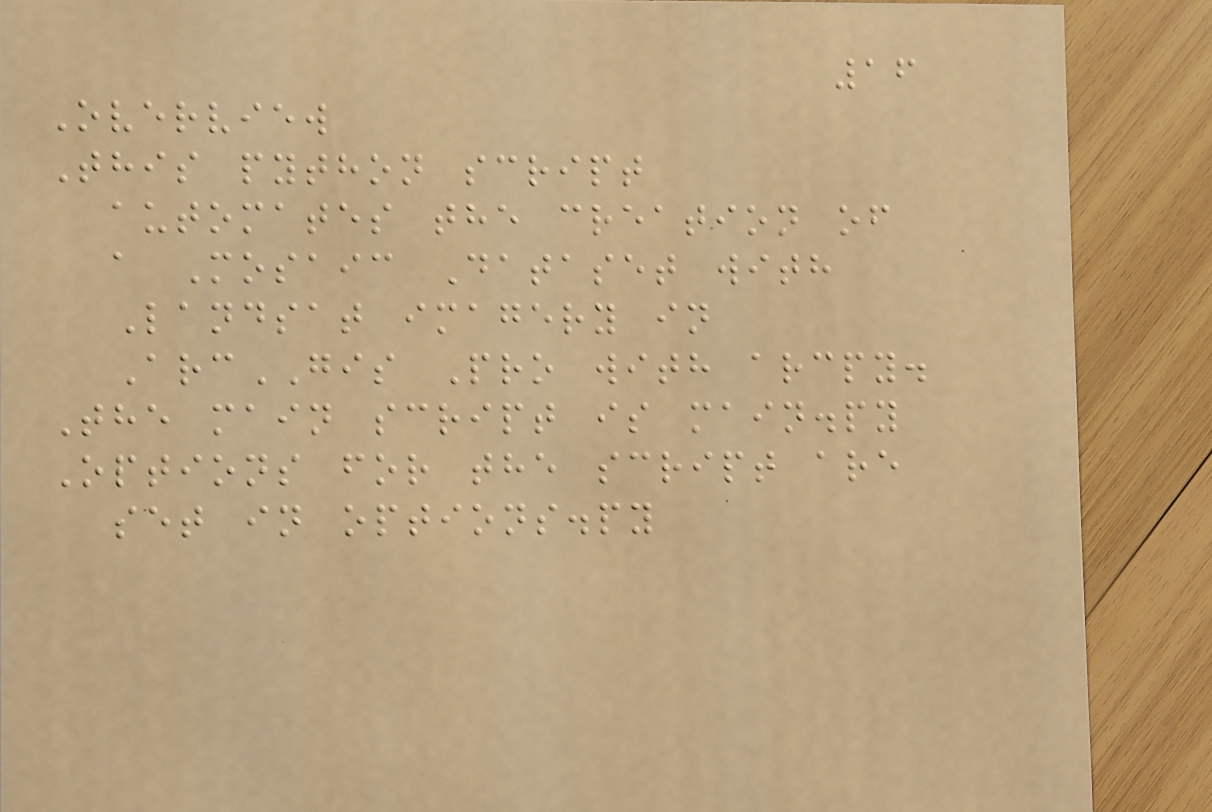16
Overview
This python script
automates the creation of
a Mosaic Dataset with
Landsat imagery in
ArcGIS Pro with arcpy.
The main script is main.py
Options for the script are
set in options.py
